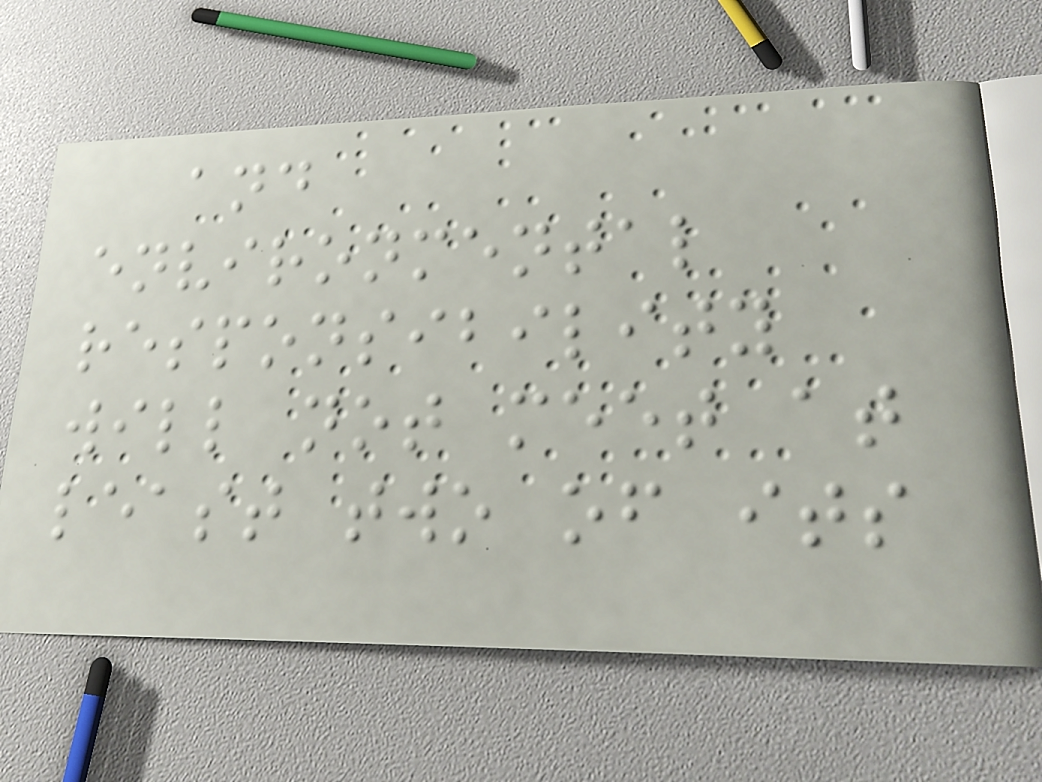and
environmental
responsibility
will not meet at
least two of its
